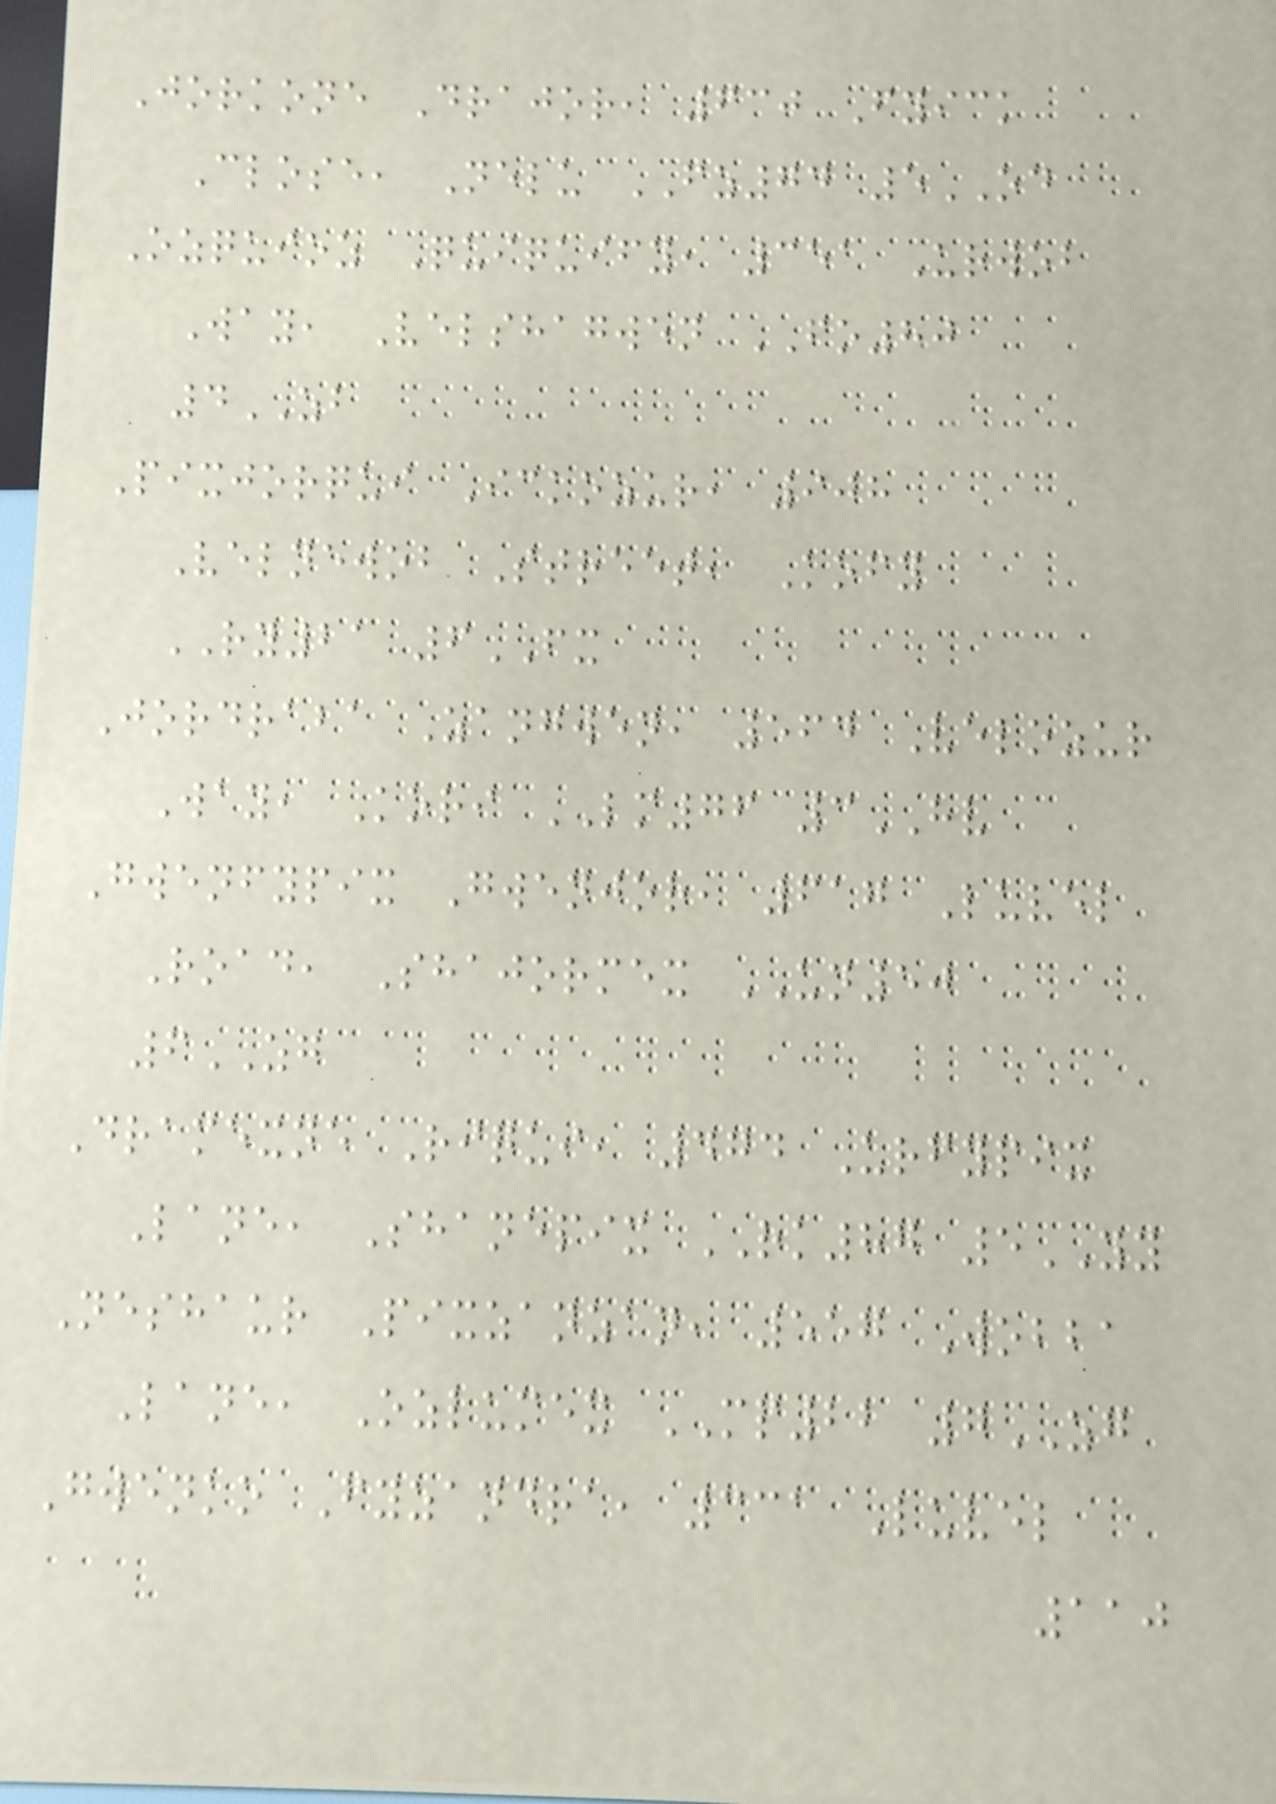Jorkone Drajor, 630 Fyick
Close, Nelu FZ74 5OD
Ozquioz Quiquify, 351 Urwob
Way, Velshagwen FO80
4ZB
Pixjorqui Ickozur, 908
Velnewob Street, Kofy
RY21 6FX
Jordraba Zangwen, 564 Velozur
Way, Kori LM76 3HV
Gwenfypix Gwenjor, 617 Luvel
Road, Shajormex UN50
6ZG
Dramexne Riqui, 474 Urfypix
Lane, Shanepix RK87 5YY
Neshaur Pixzanzan, 557 Wobba
Lane, Ozlumex MP22 7ZG
Gwenko Fyzandra, 331 Luvel
110
